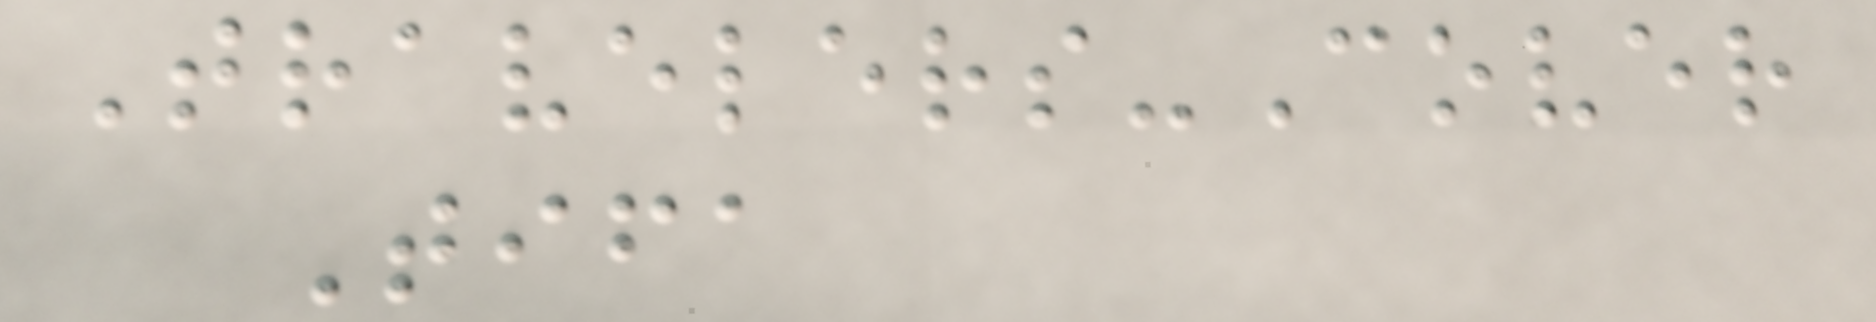Travelers-Cover
Tifa
